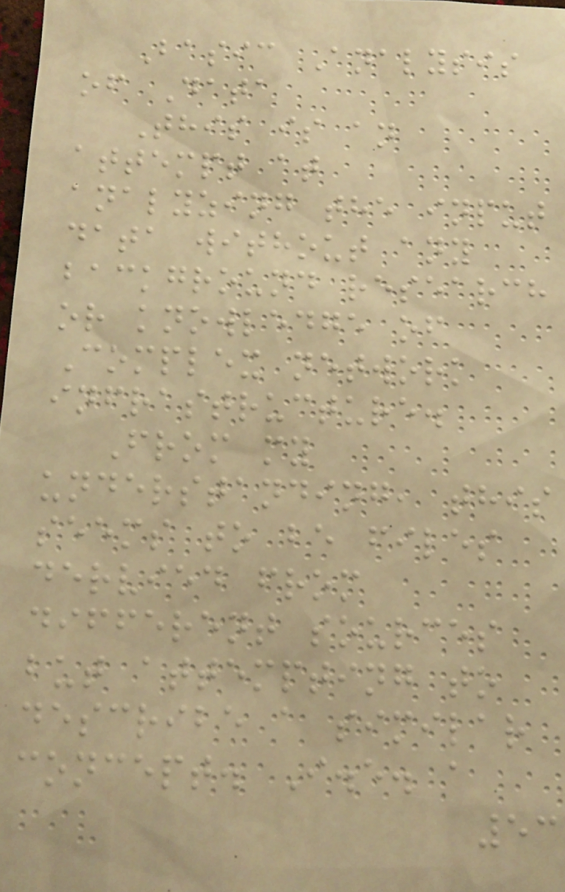Basic Analysis
of Data
This is an
attempt at
analyzing the input
data without any
background research
or knowledge of
Complex network
infrastructure.
From my
understanding, this
seems to be files
dervied from
different sources
but attempting to
describe a similar
concept. I.e. a
53
